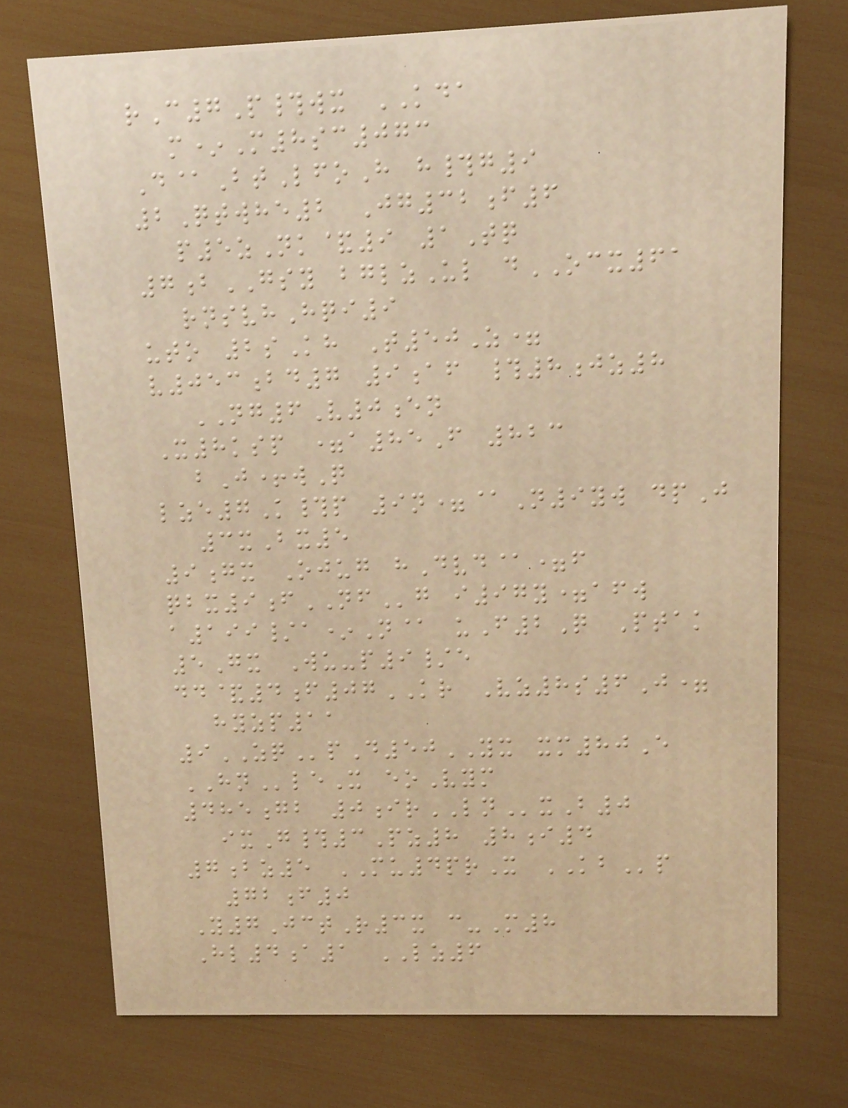rC7P#wx KDA
m*M8sc073
D@BtLfoH h#g9
2Qtwhe2 Jg32f6
p5zNk&9 1Tq
7bGSY bglzUl dOCX61
rnsvhHqi9
uto 2sKh T50Z=
v053bd7 9af #8jz8
NG6V0en
X8ksp =a85F 823
bJ+wQ
lze7K#p 9n=@N9yw dpJ
3xBx5
9gx Ojug hDvd@=f
qbx9fNFg i97y=afw
a199/a*N@ uF2Q Ptak
5Gx Wu-p9/e
dd&4f07KR Vz8s6J=
hyzp11
9ZQpD50YX xm80E
HNleX eoVym
485gb 0irLNxB0
ixG#3Pz8 8i4
7bz5 MU4prX KBp
72f0
Y7JctR3x c-M8
Hl4a1 LZ6
